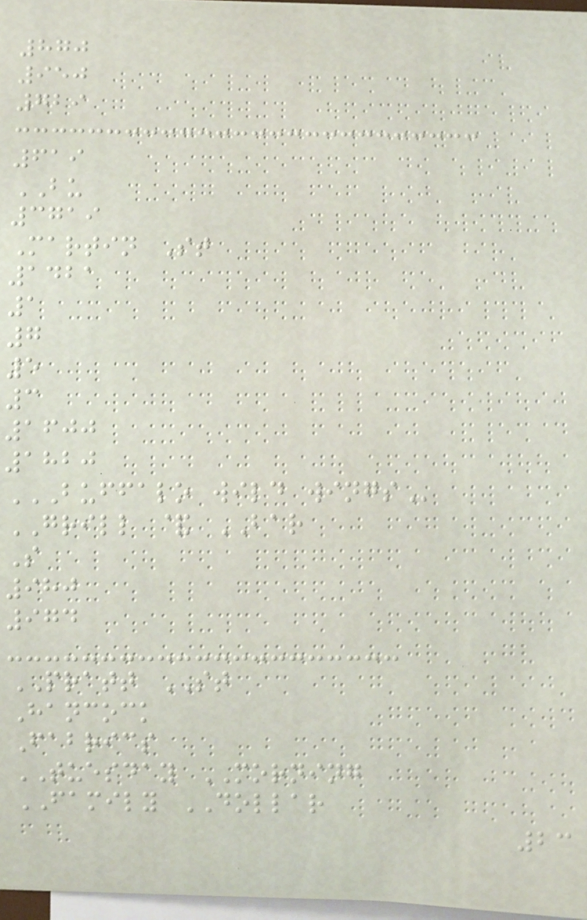870
950
729
619
BU
3719
Martin St
1421
1
7
5
3
1600
1820
BUFFALO WILD WINGS
GRILL & BAR
S
980
974
PRATT ST
Hancock
Fabrics
TUESDAY MORNING
FAMILY DOLLAR
23
